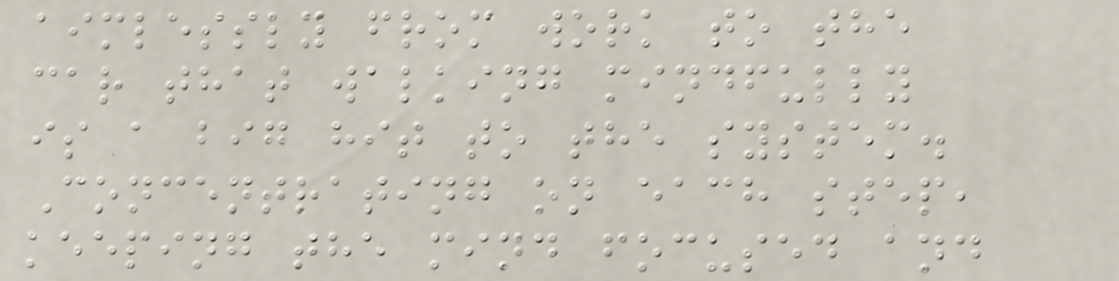aimlessly from work to the
car that walking mindfully
is a big hit to the system.
Concentrating on each step,
keeping the mind focused and
